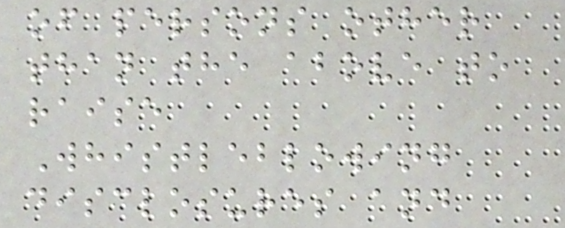of persons other
than the above to
raise
Whistleblowing
disclosures and
